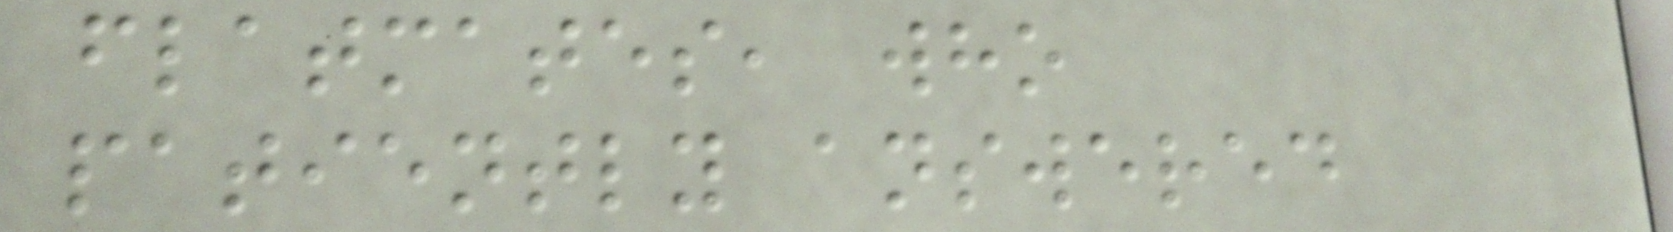flatmates, who
patiently answered
